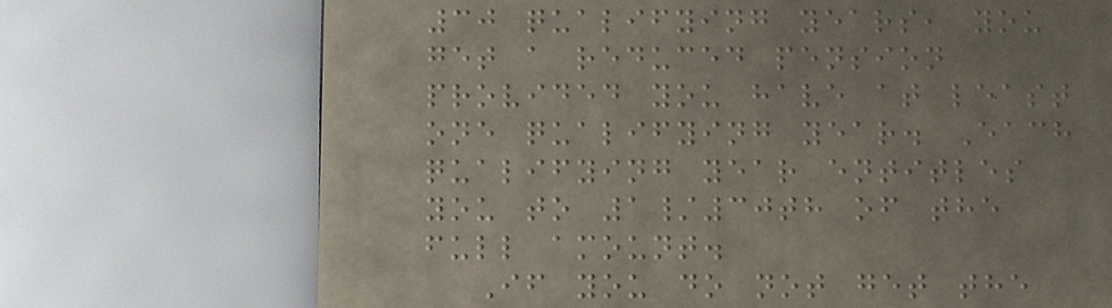30 qualifying years, you
get a reduced pension
provided you have at least
one qualifying year. Each
qualifying year entitles
you to 1/30th of the
full amount.
If you do not get the
